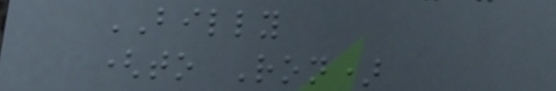BILLY
(to Ron)
